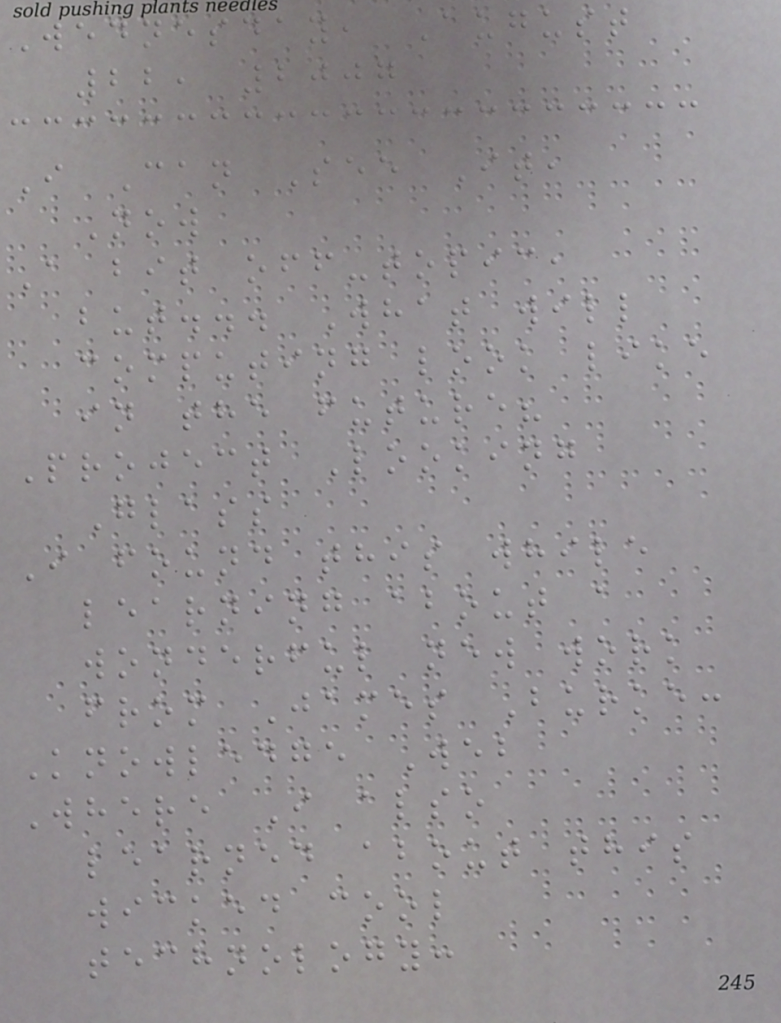Wednesday, August
22, 2007
I Can See It,
Now
A bit off-topic,
but... What will
computing look like
in the future?
Project Looking
Glass
I found this while
learning about a
wonderful new work
from James Burke:
Knowledge Web
Where I also
learned about this
wicked cool
technology:
